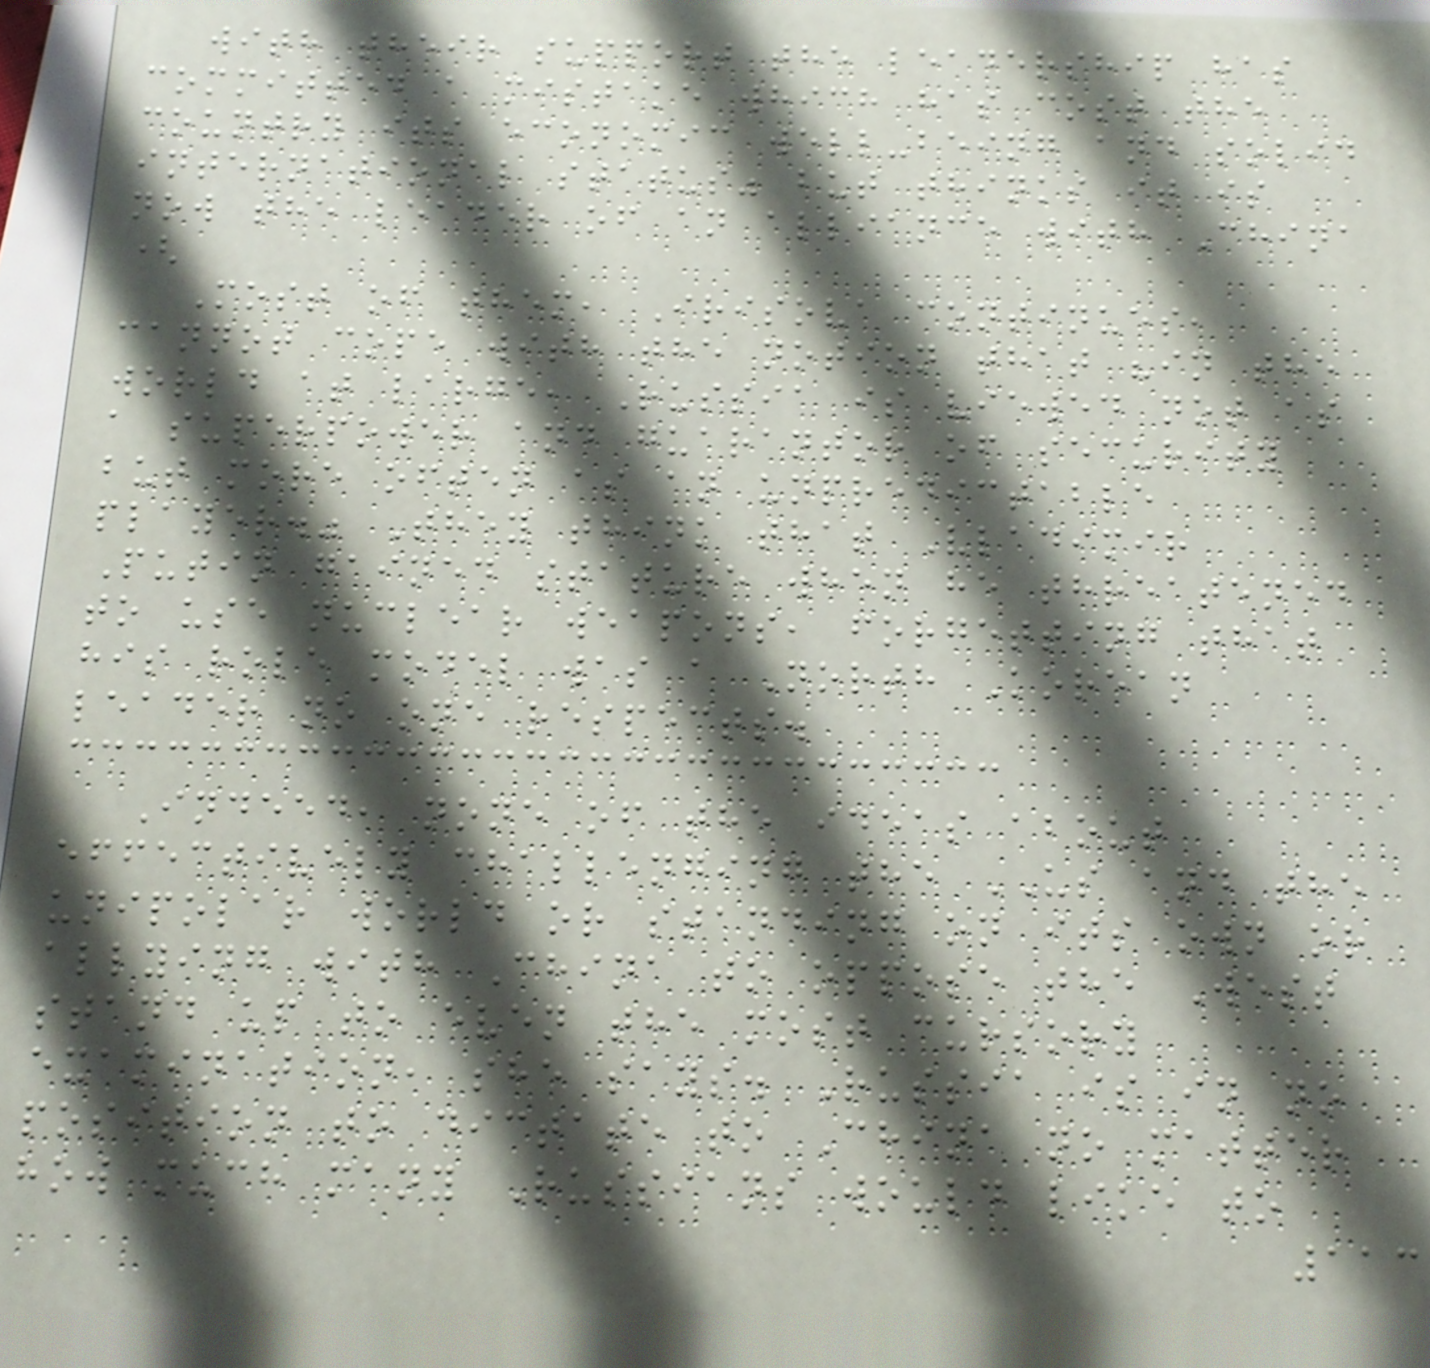with their support the leadership has
committed a mistake which has cost the
country its economic well-being and solid
international status" but thinks it is
now the leader of an alliance with China
(
Most of them, Irisova continues,
cannot cope with the notion that "in the
world at large, Russia is viewed not as
a superpower and guarantor of security
but more often as an unpredictable
player." They think that Vladimir
Putin gained stature when he threatened
to use nuclear weapons, forgetting that
his role model was a North Korean
leader no one respects.
Indeed, none of the ideas about
effectively challenging the US and the
unipolar world or standing on its own or
allying with China to oppose the West
stand up to even the most cursory
examination, she says. Russia is in no
position to dictate to China no matter
how much many Russians would like to
113
